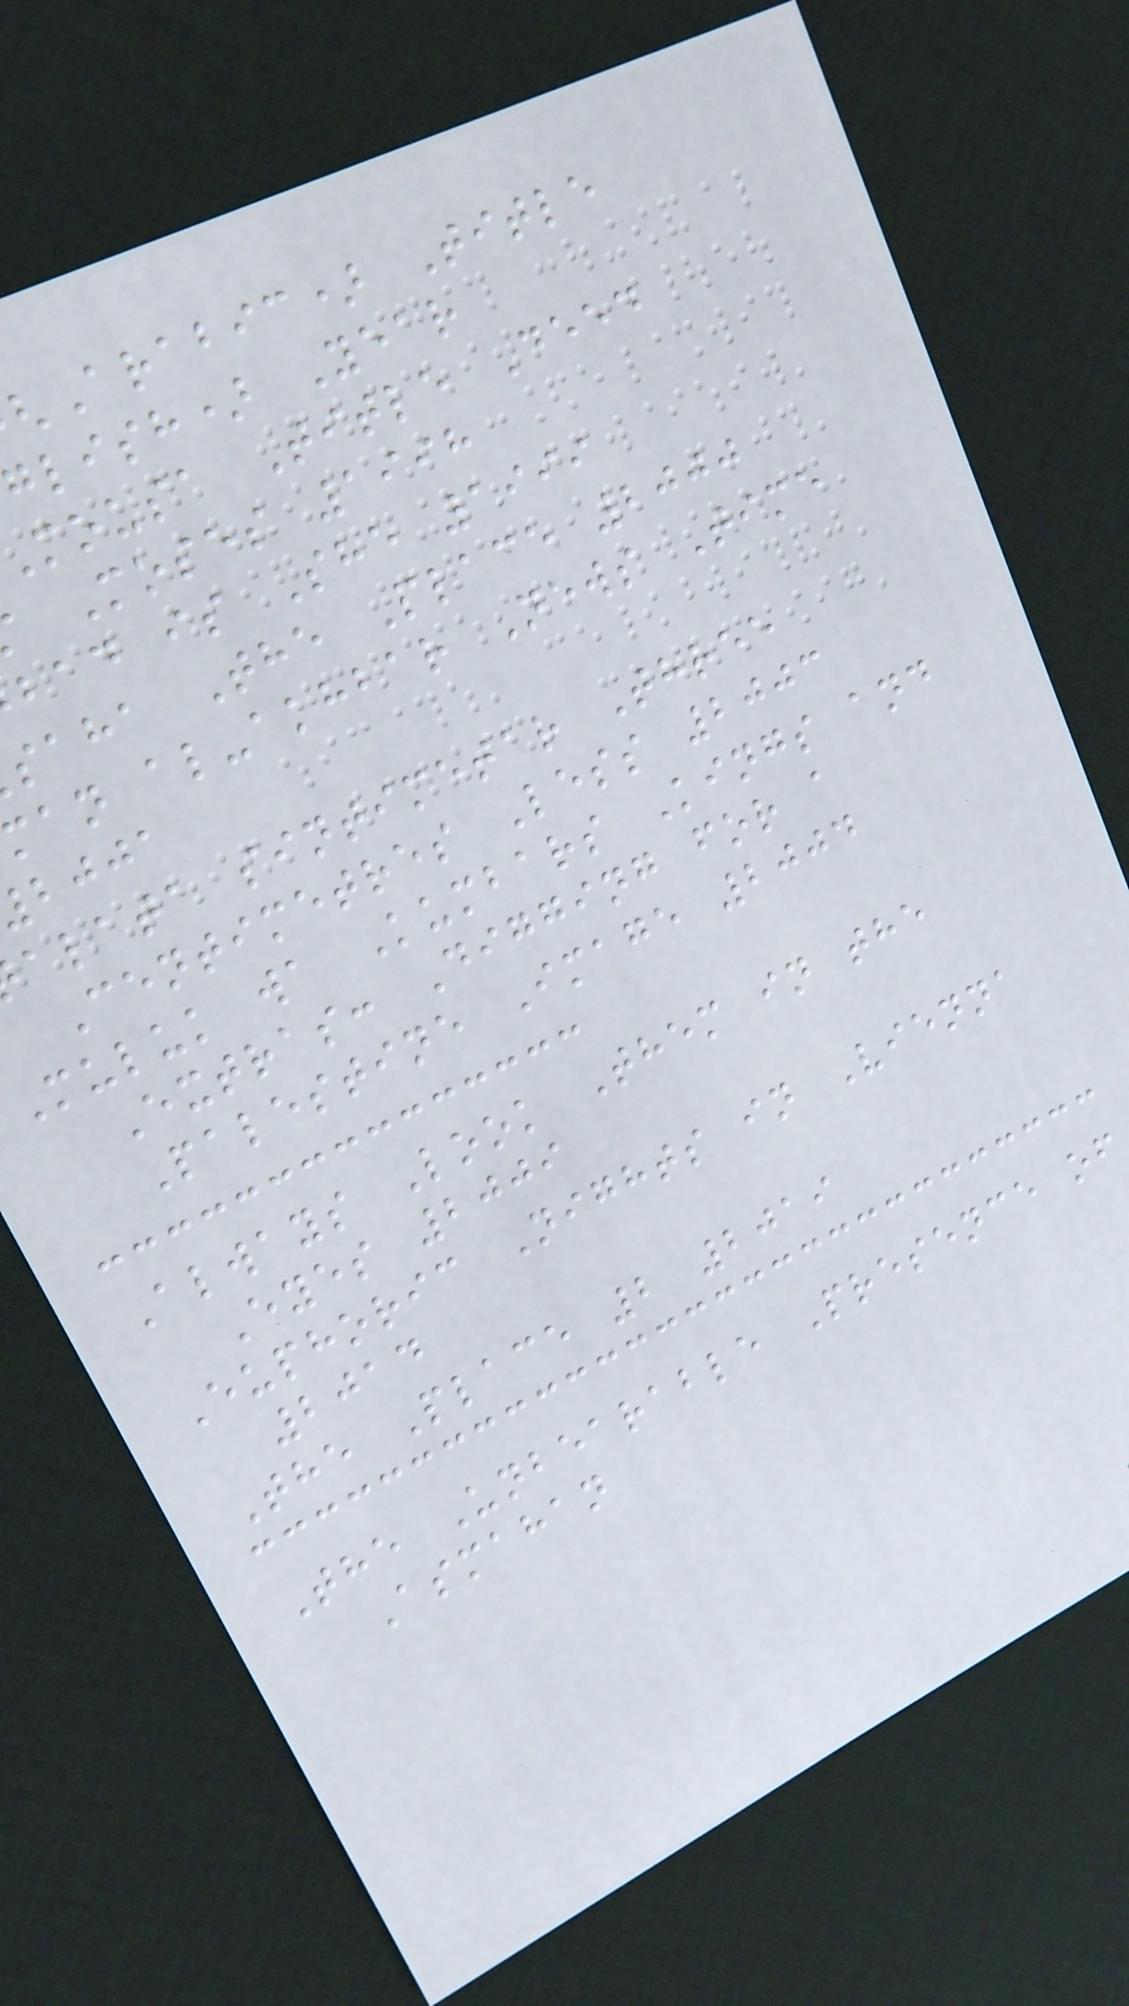Arabic) Title
glish) Year
mousa Title Deed
Moses 1998
bad is She 1999
saha The Place 2000
an al-akhbar News Time
bjja
alata sintimetar Three
Centimetres Less 2003
Muluk wa Kumbars Kings and
Extras: Digging for a
Palestine Image 2004
Always Look Them in the
Eyes 2009
Euphoric Nights in Vienna
2014
The Place 2 2019
The Unbearable Presence of
Asmahan
